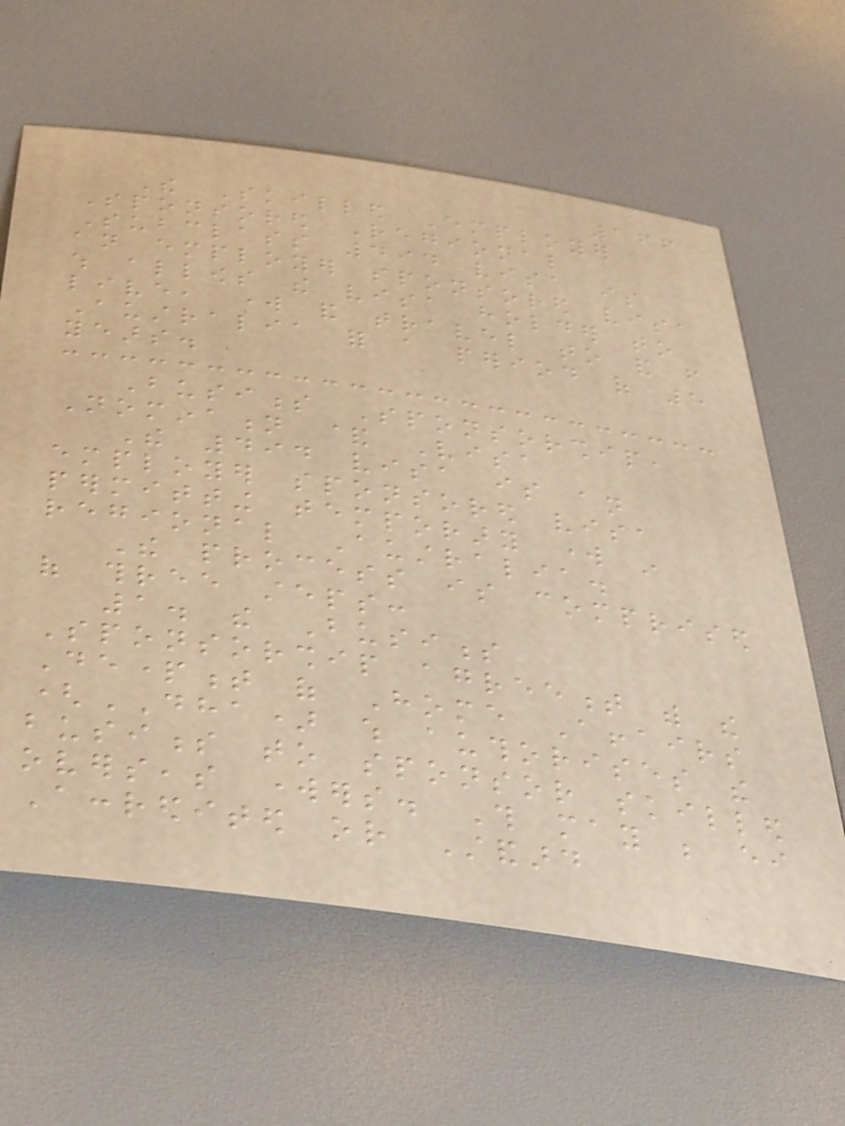166
The Skilled Employer
Sponsored Regional
Subclass 494 visa is
an employer sponsored visa
which allows the visa holder to
live, work and travel to and from
Australia for a period of 5
years.
Business Sponsorship,
Nomination & Visa
The 494 visa is an
employer sponsored visa
permitting temporary work in
regional Australia.
The process is comprised
of three steps:
1. the Business
Sponsorship agreement with the
Department of Home Affairs
(DHA) which authorises the
business to sponsor skilled
overseas workers. This may be either
Accredited or Standard
